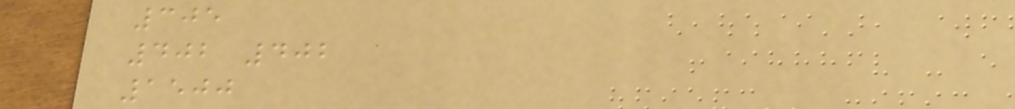305
402 402
1500
